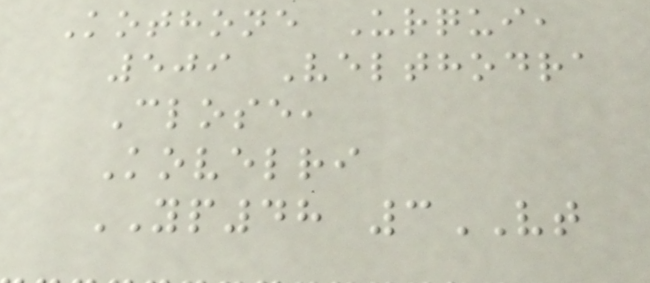Kothone Urqui,
509 Velthodra
Close,
Kovelri
YP48 3VT
